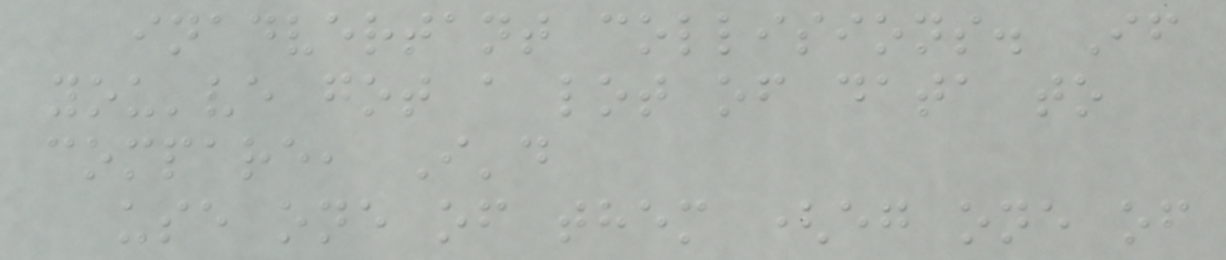inadvertant collisions. If
you've got a lot of data to
compare, I'd
use one of them (eg one of
